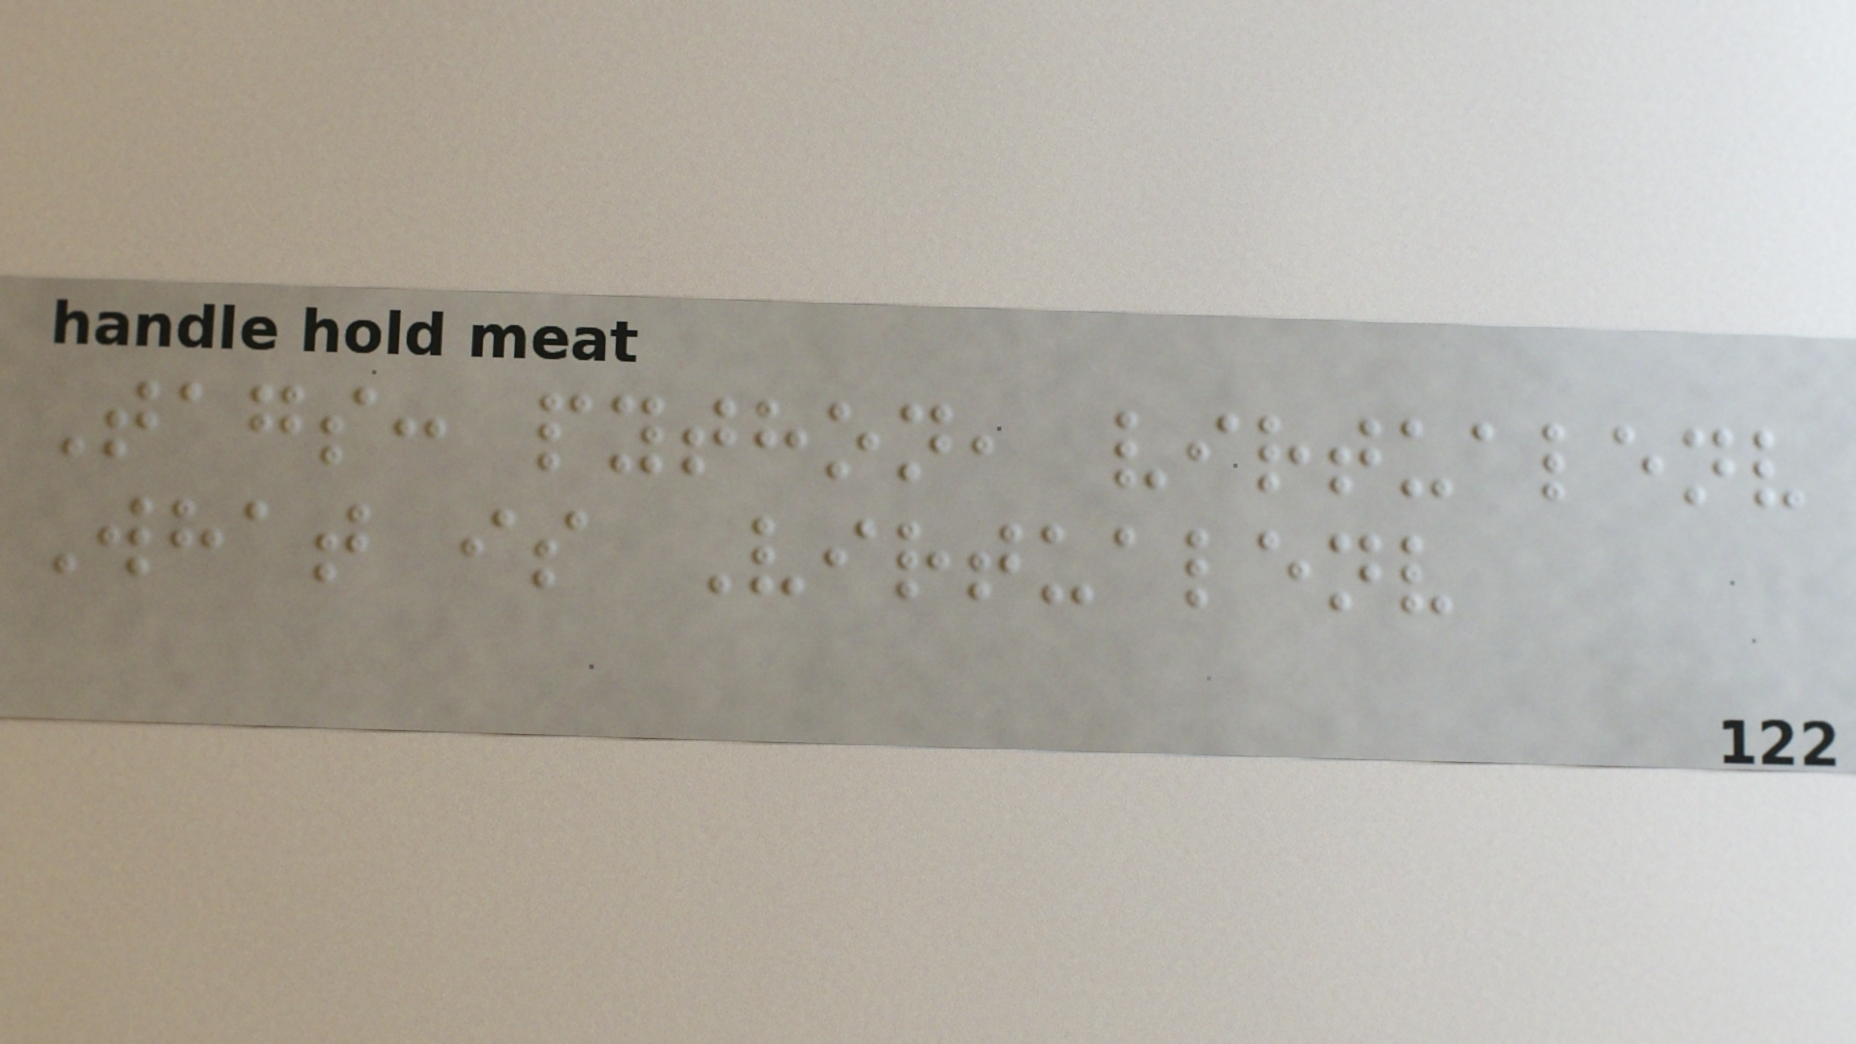Tags: python, virtualenv
What is Virtualenv
